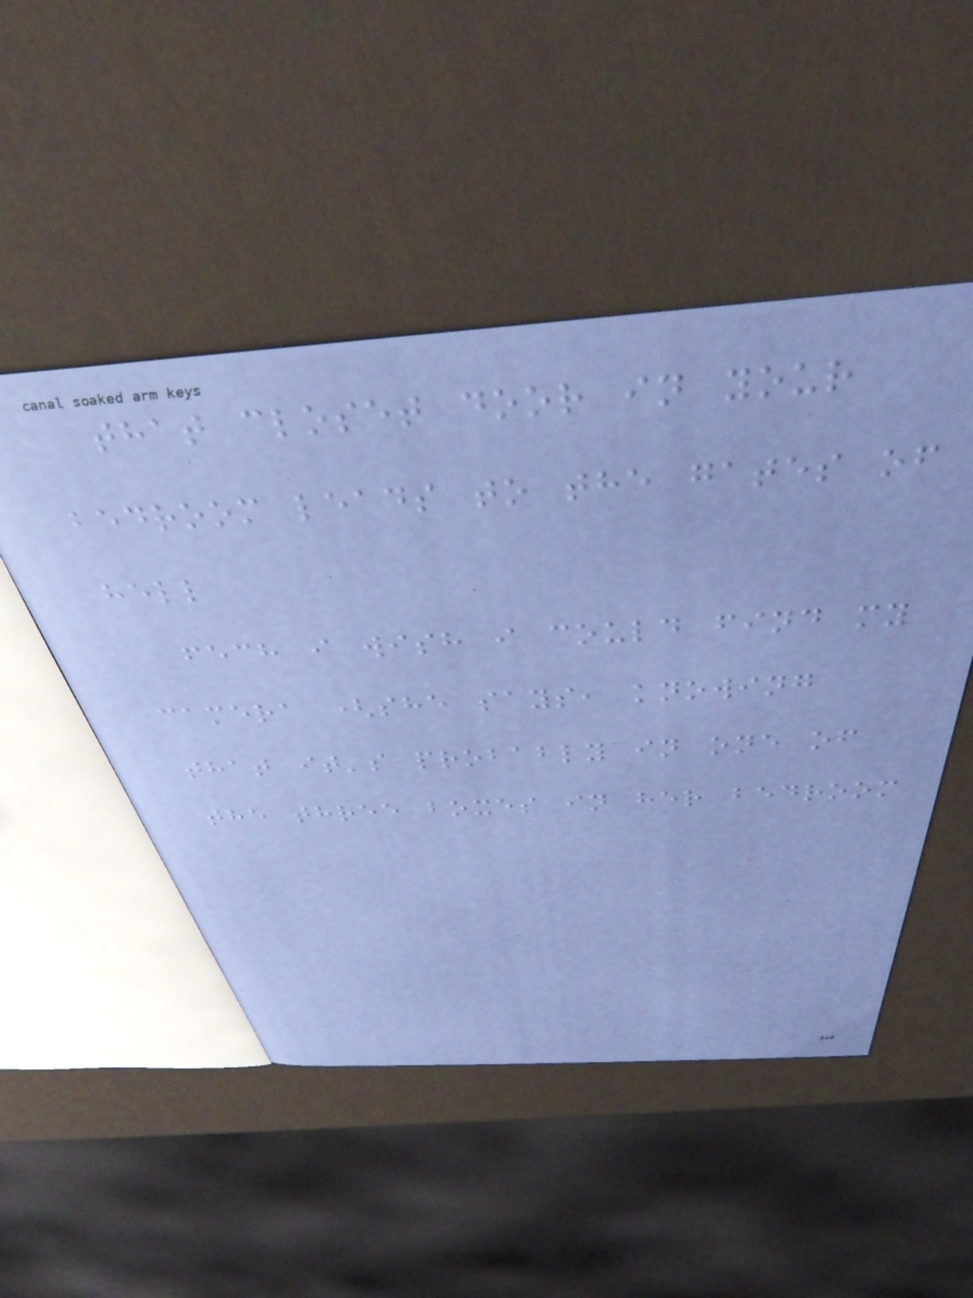that closet door in your
bedroom leads to the gates of
hell
fech i wish i could find my
camera (she says, knowing
that it's probably in one of
the three boxes in her bedroom
